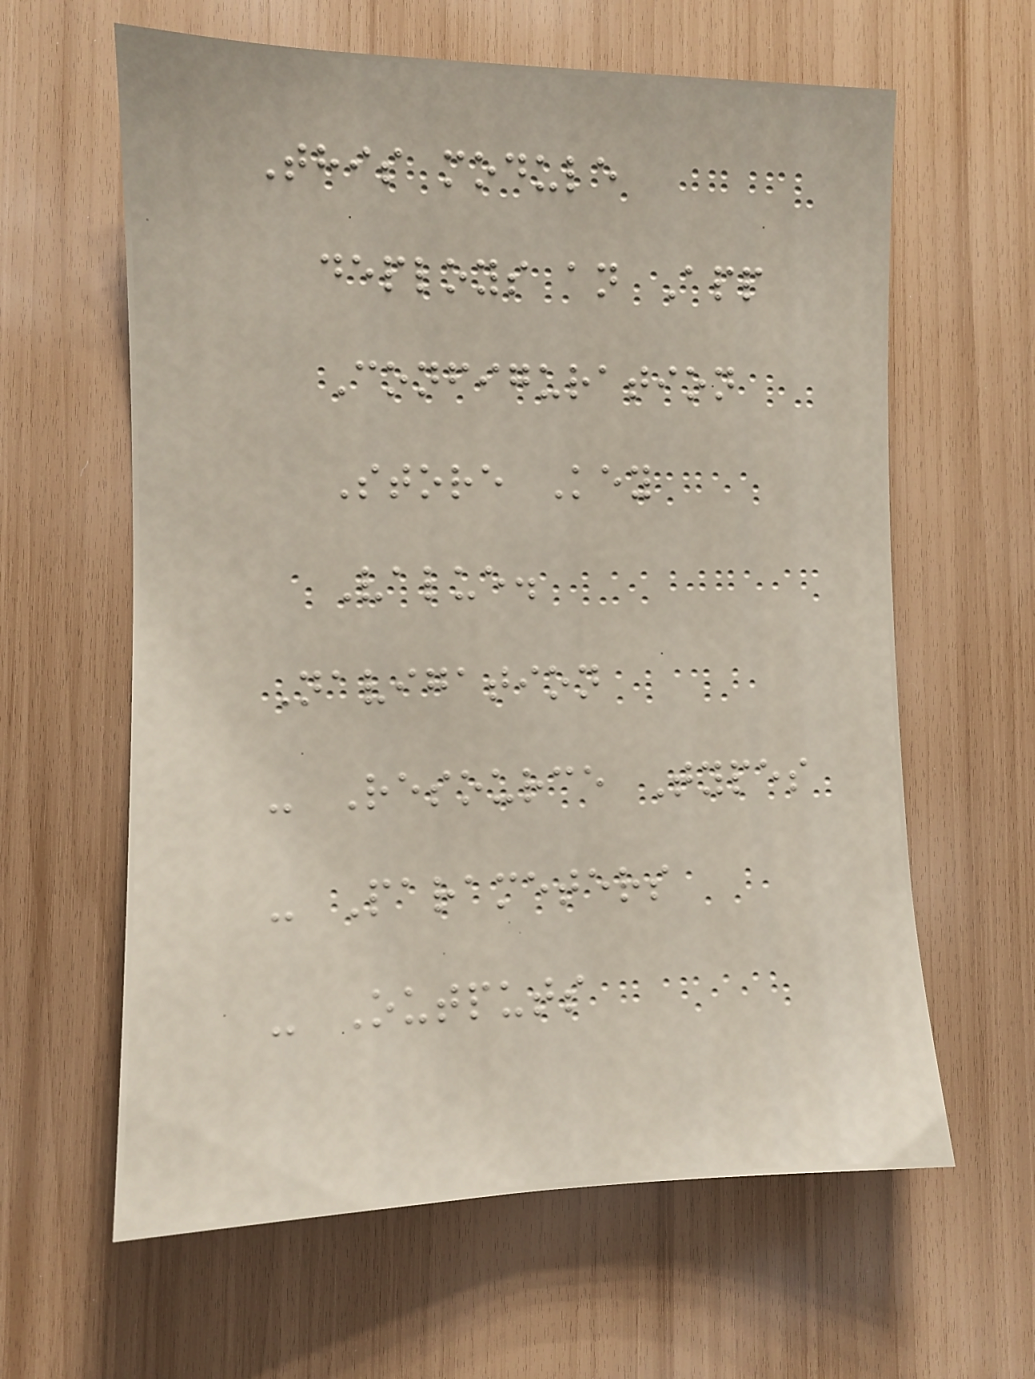This module
deploys an App
Configuration
Store Key
Value.
Navigation
- Resource Types
- Parameters
- Outputs
